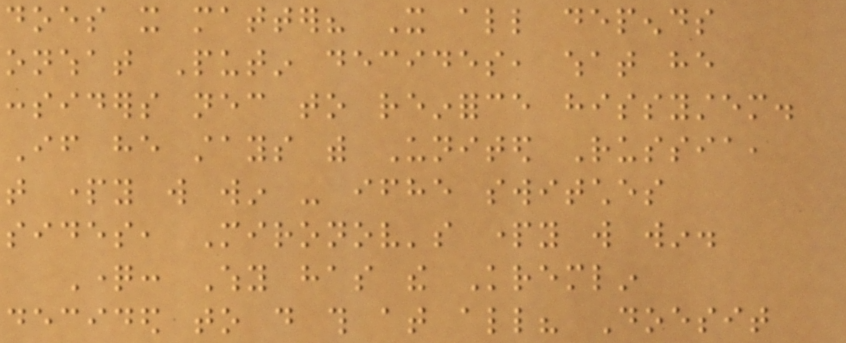does it matter? It all depends
onwhat Putin decides, what he
considers necessary to reinforce hissystem.
If he stays with United Russia,
that party will win - ifhe switches
sides, Mironov's party will win.
Question: Why has the Kremlin
decided to do this at all? Doesit
